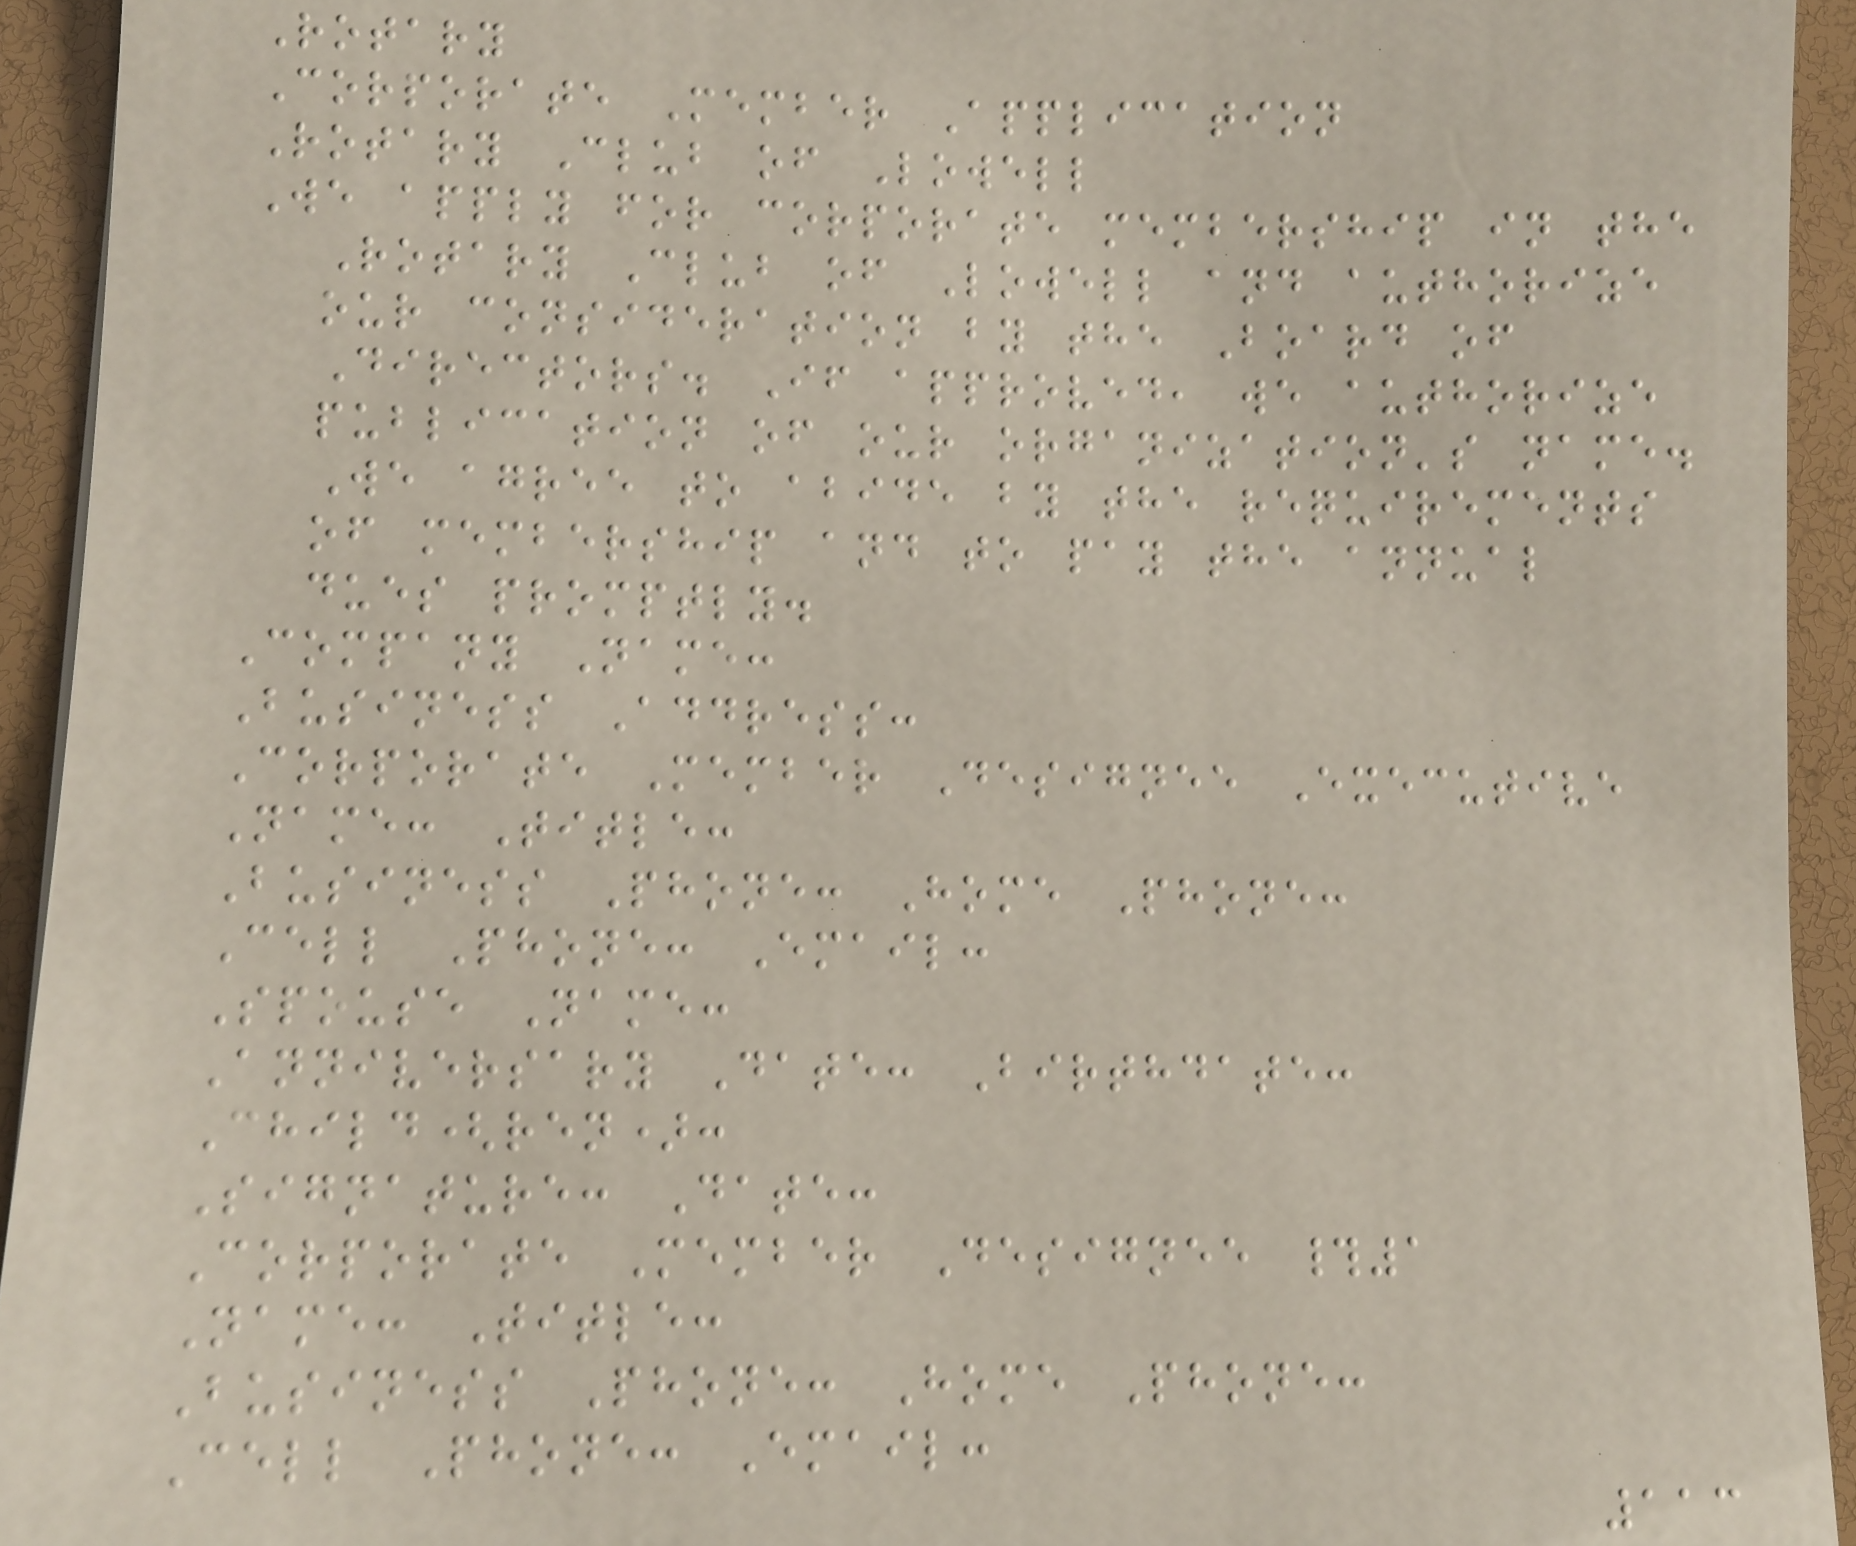Rotary
Corporate Member Application
Rotary Club of Lowell
We apply for corporate membership in the
Rotary Club of Lowell and authorize
our consideration by the Board of
Directors. If approved, we authorize
publication of our organization's name.
We agree to abide by the requirements
of membership and to pay the annual
dues promptly.
Company Name:
Business Address:
Corporate Member Designee Executive
Name: Title:
Business Phone: Home Phone:
Cell Phone: Email:
Spouse Name:
Anniversary Date: Birthdate:
Child(ren):
Signature: Date:
Corporate Member Designee #1
Name: Title:
Business Phone: Home Phone:
Cell Phone: Email:
113
